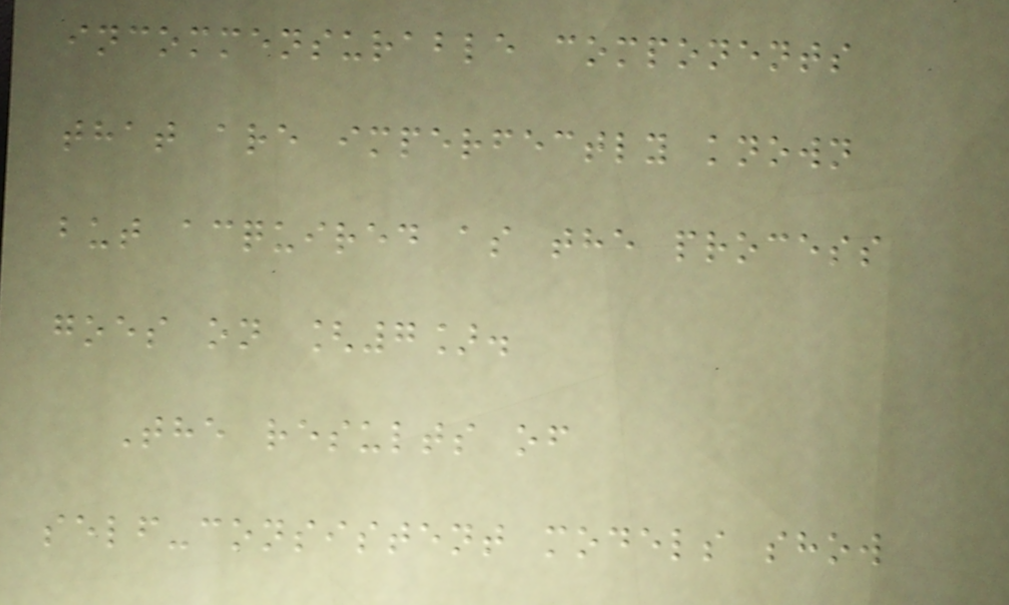incommensurable components
that are imperfectly known
but acquired as the process
goes on [7].
The results of
self-consistent models show
